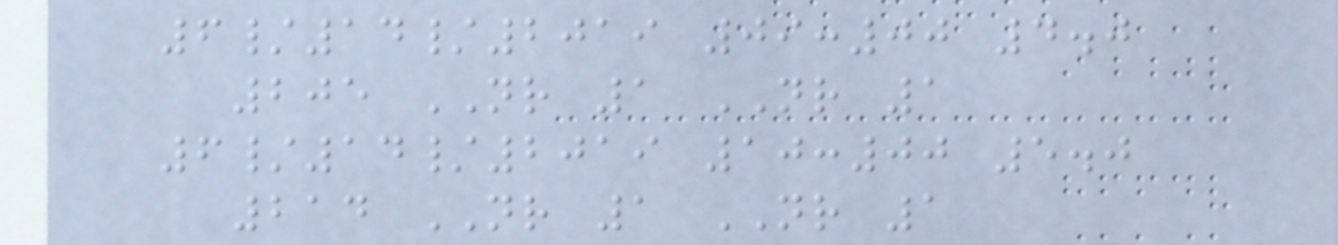6/14/2019 09:00 4.0
205 NR 1 NR 1
6/14/2019 10:00 5.0
214 NR 1 NR 1
